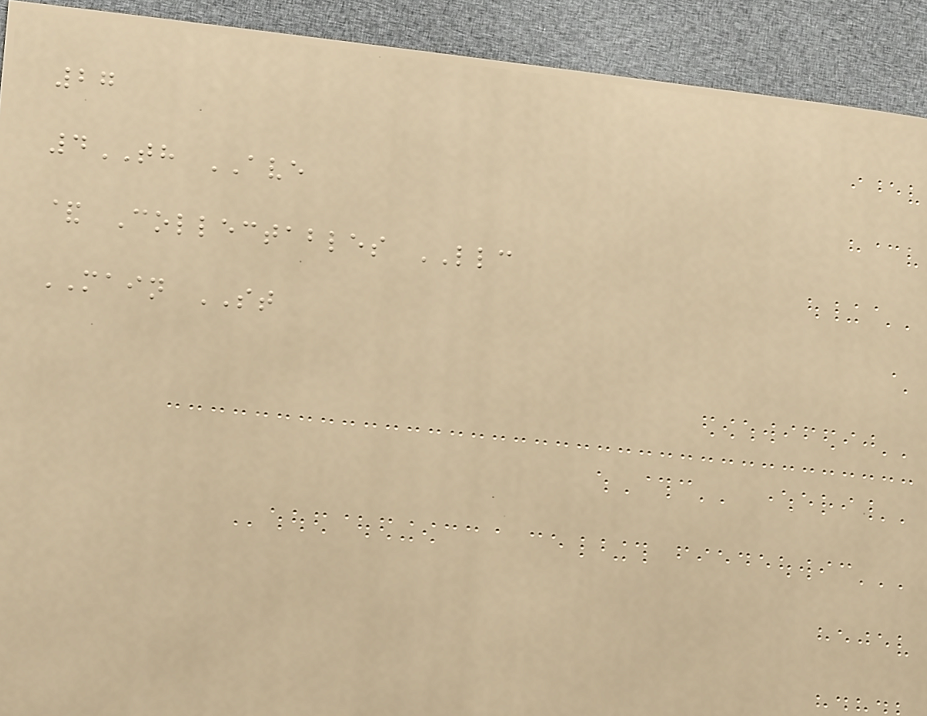27
4TH AVE
& Collectables LLC
MAIN ST
